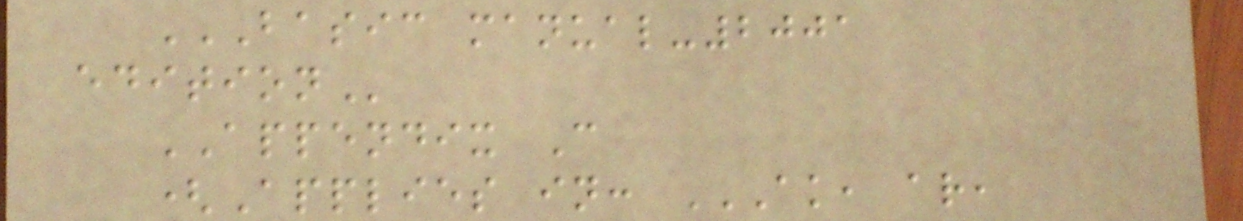BASIC MANUAL-2001
EDITION
APPENDIX C
(Applies in: AK, AR,
